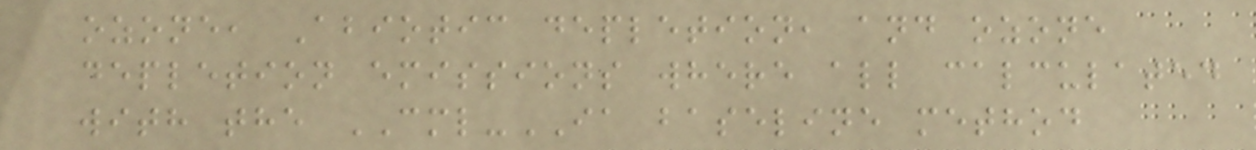ozone, Abiotic depletion, and ozone
depletion emissions where all calculated
with the CML-IA baseline method
